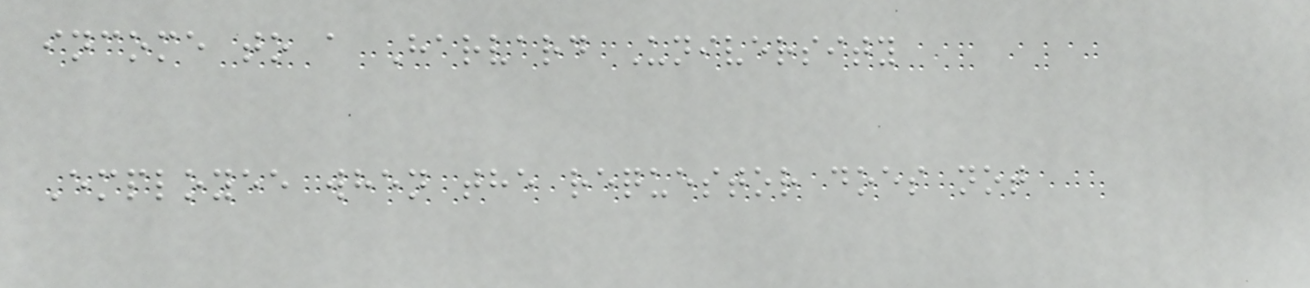income to a Harvard University
Employee when the requestor does not
